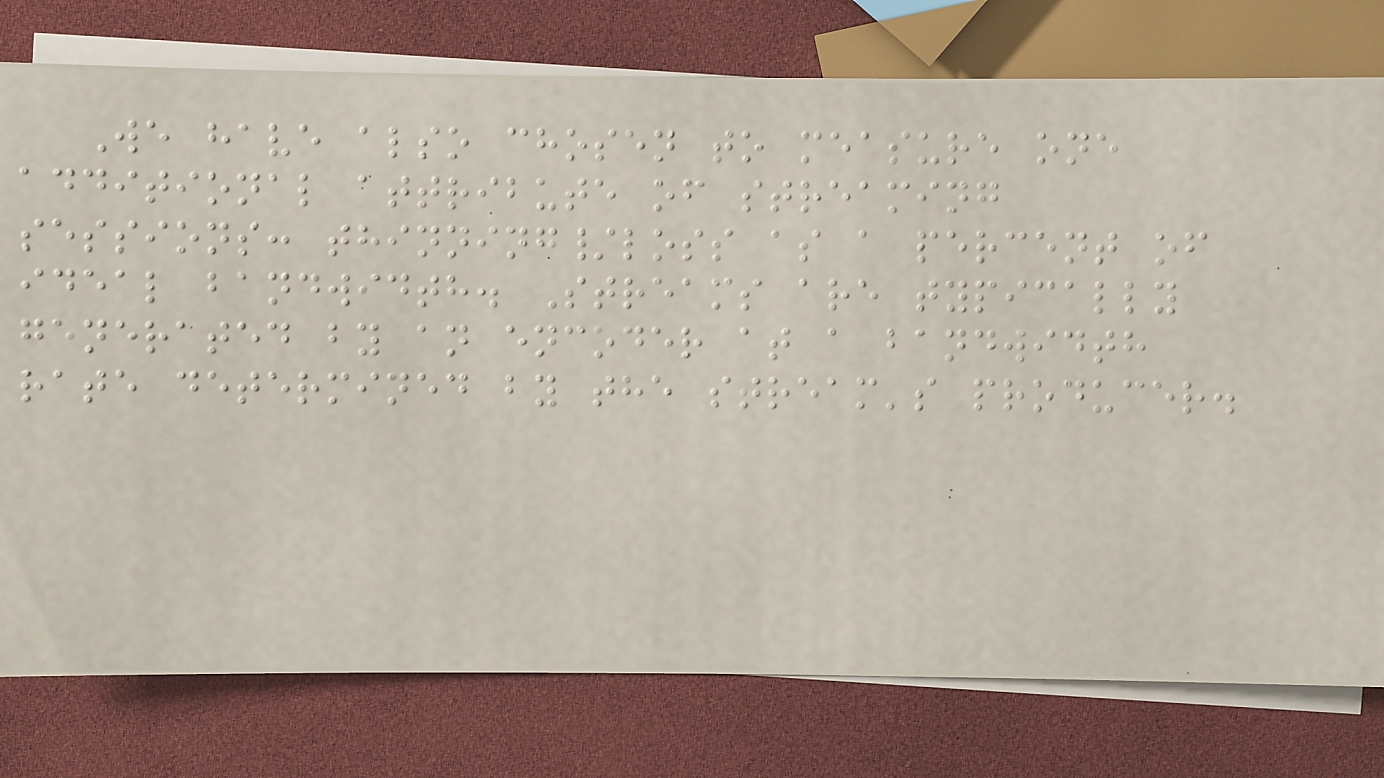We have also chosen to measure one
additional attribute of streaming
sessions: thinning/loss as a percent of
ideal bandwidth. Streams are typically
generated by an encoder at a bandwidth
rate determined by the stream's producer.
